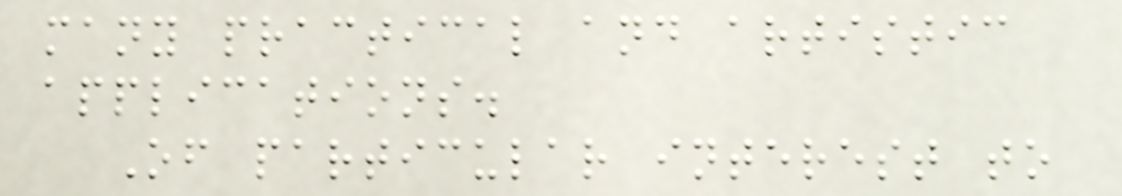many practical and artistic
applications.
Of particular interest to
